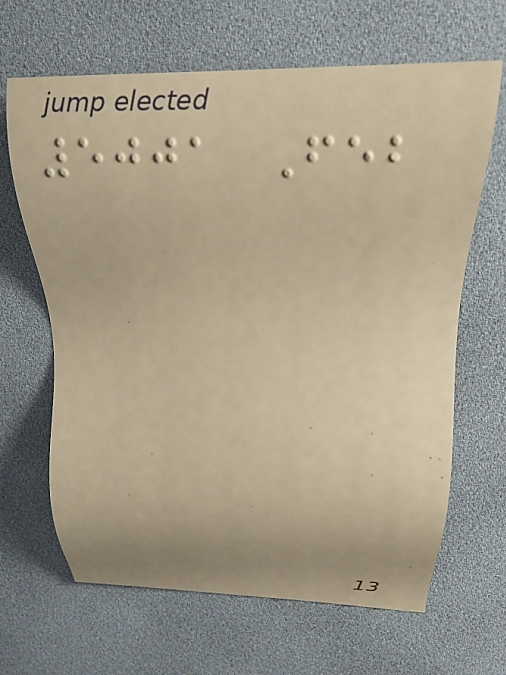5001 Feb
